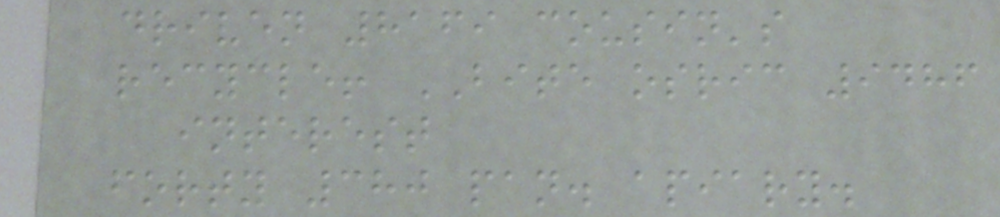driven 8169 cousin's
recycle! BITE osric 9486
interest
forty 380 pan. apiary.
